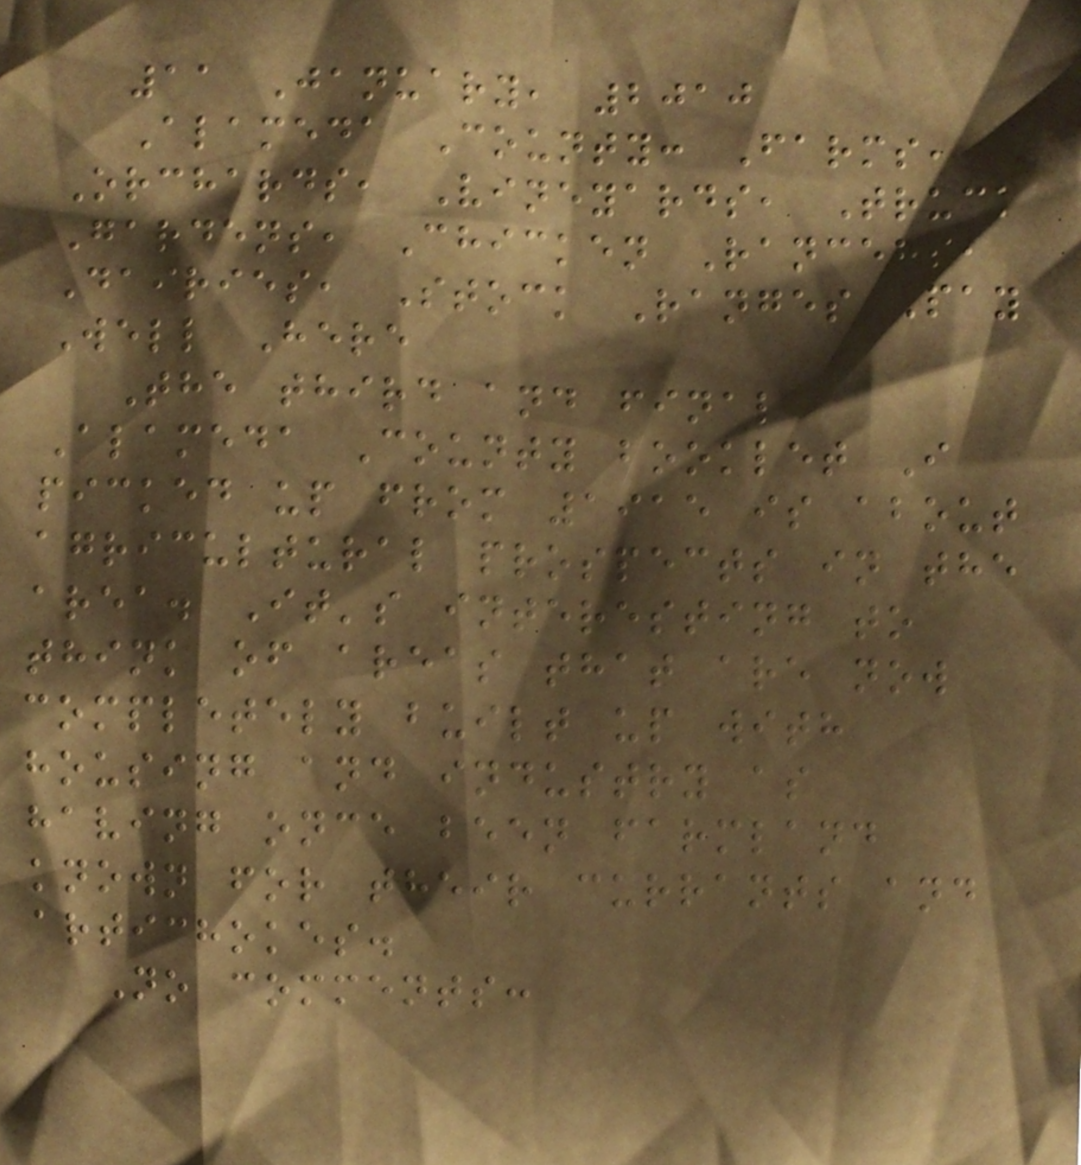11 January, 2010
Alameda County: Farms,
Orchards, Vineyards, Truck
Gardens, Chicken Rancehs,
Dairies, Stock Ranges Pay
Well Here
The third and final
Alameda County booklet I
picked up from 1915 is about
agricultural prospects in the
area. It's interesting to
think of areas that are now
completely built up with
housing and industry as
having once been farmland
known for their currants and
artichokes.
No comments:
